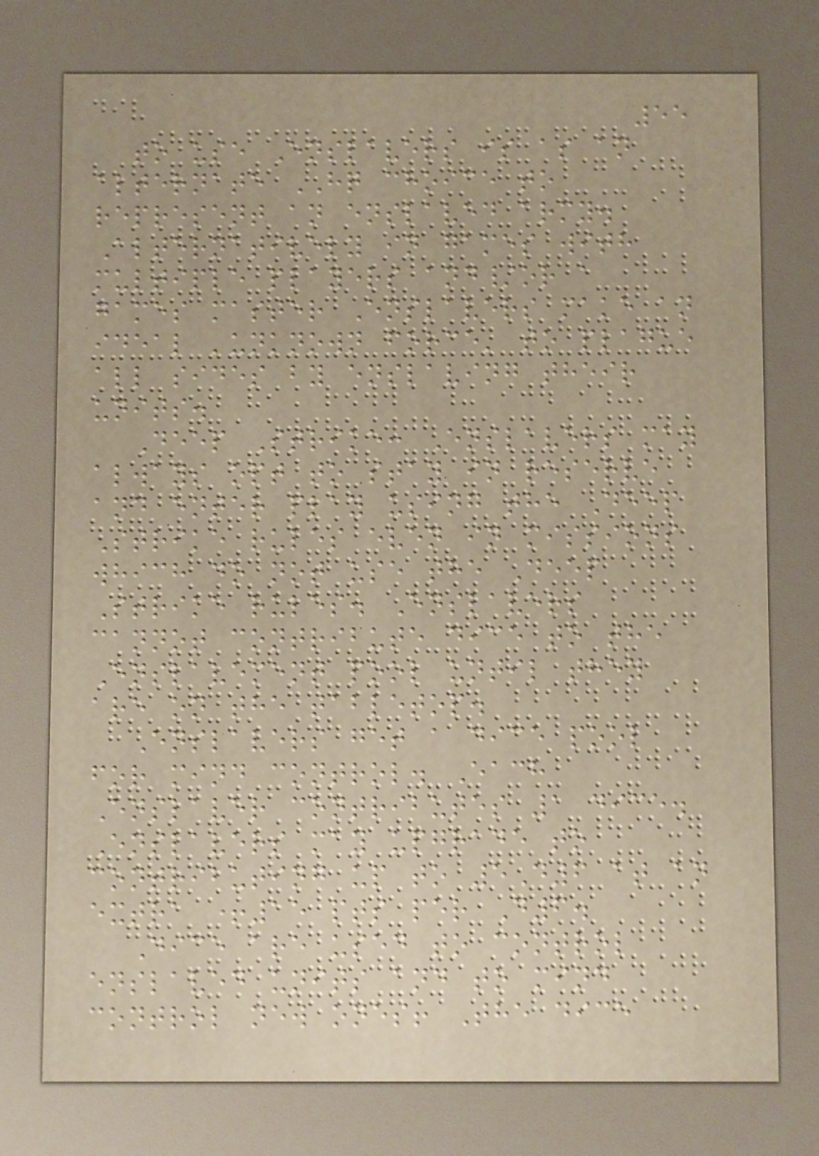55
to use Enslavers is as an
alternate HQ choice to
represent an enslaved army.
Alternatively in games with
multiple players and/or a
games master Enslavers make an
ideal 'unknown force' to plague
all sides by enslaving their
units.
Deep Strike: Enslavers may
always opt to stay in reserve
and enter play using the Deep
Strike rules even in missions
which do not use the Deep
Strike rules. Enslavers
cannot contribute dice to the
Enslavement pool until they
are on the tabletop.
Enslavers get a dice pool
for mind control. Each
Enslaver contributes 1 dice.
Enslavers may upgrade to
contributing up to 5D6 at an
extra +15 pts per D6.
Dice are used to control
enslaved units and to mind
control new ones! The dice
